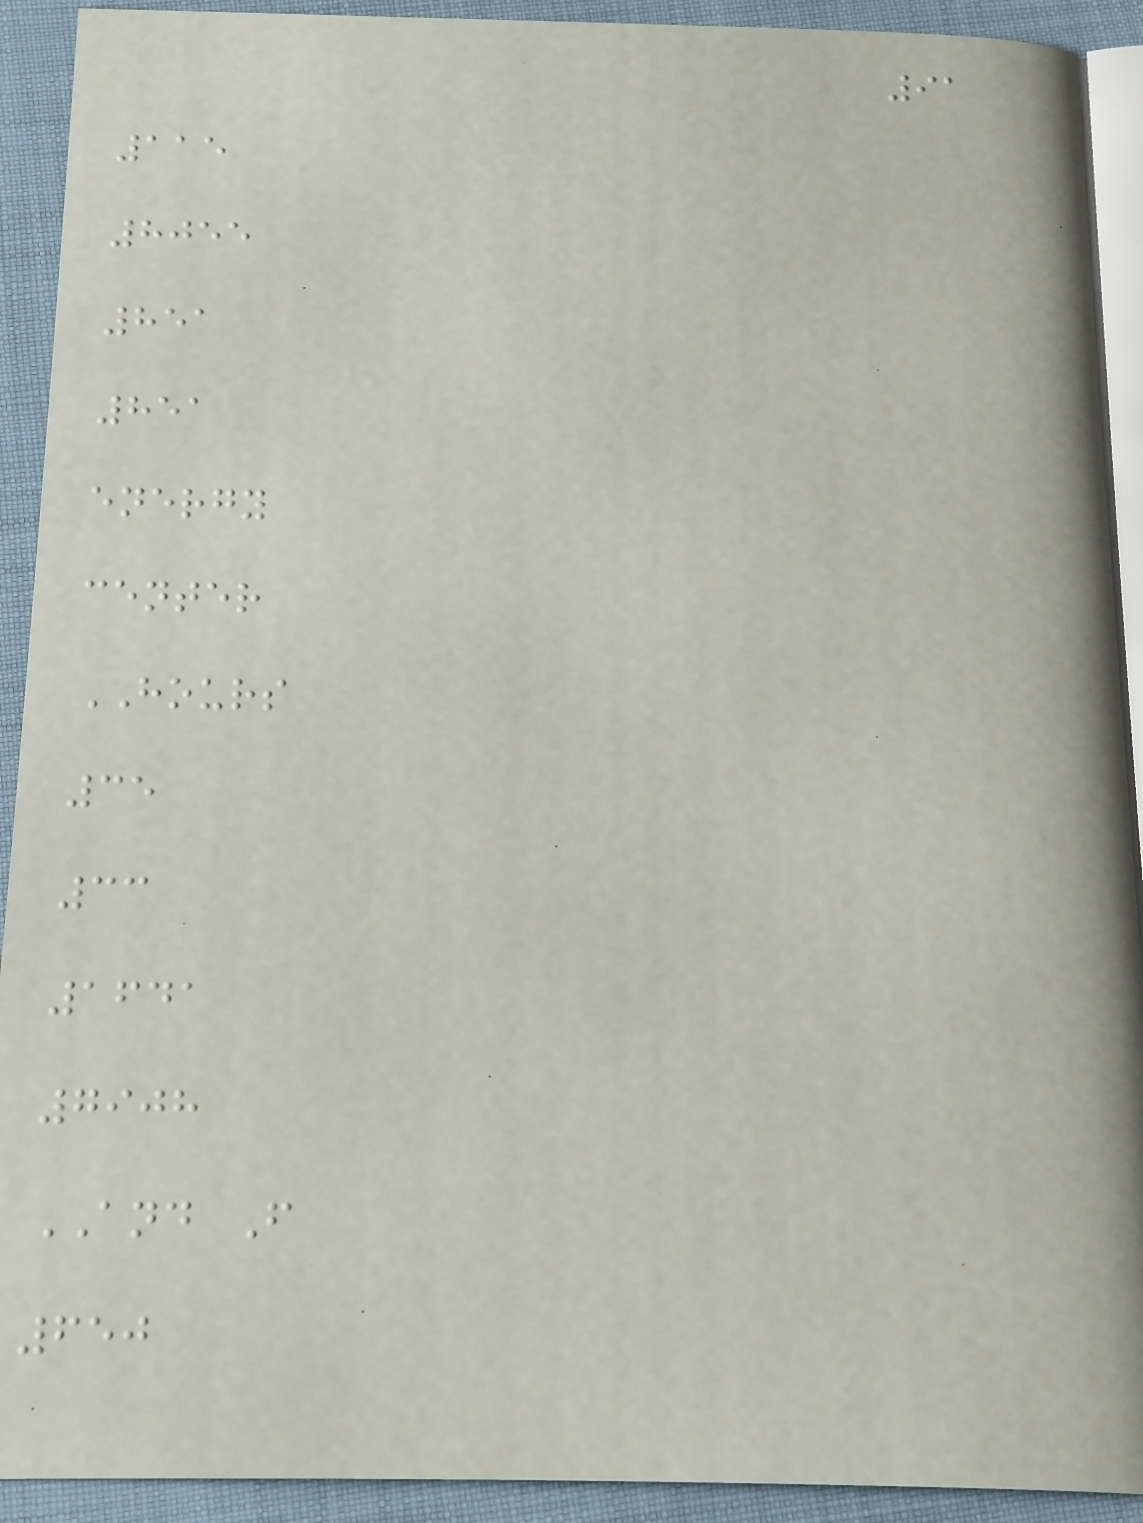91
115
8055
851
851
energy
center
HOURS
35
33
1641
7908
AND F
650
